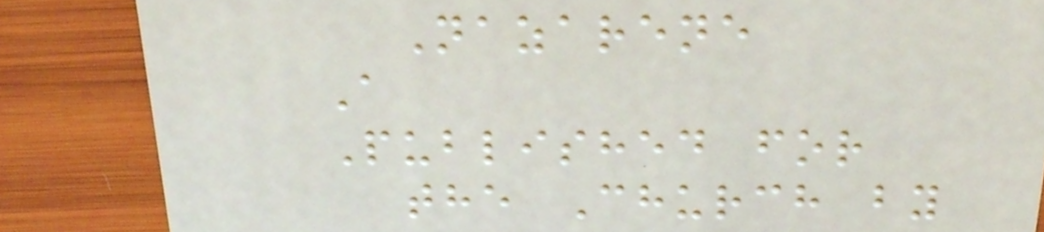Nazarene
A
Published for
the Church by
